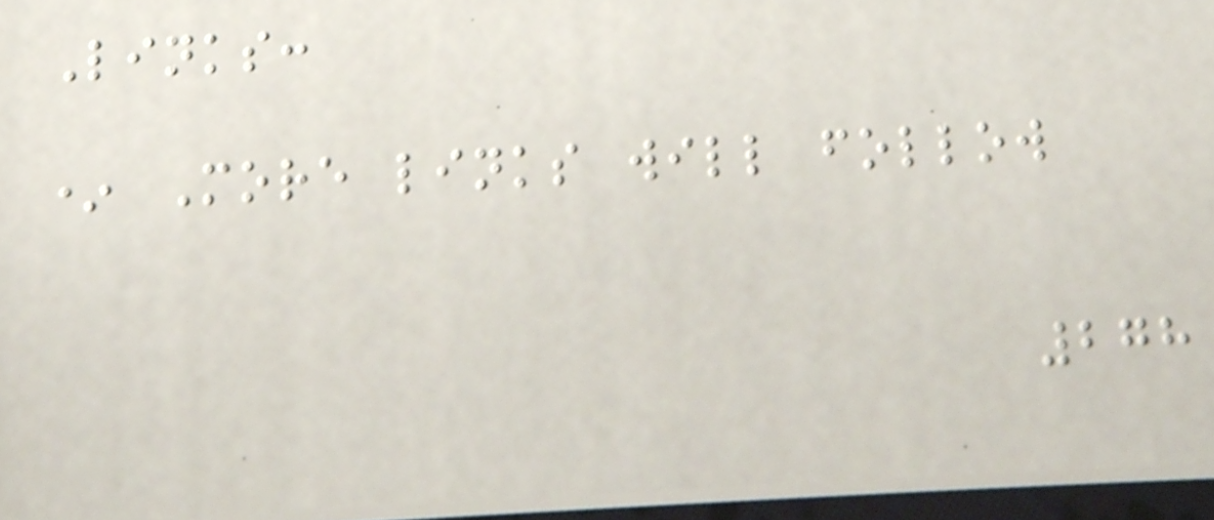Links:
* More links will follow
278
